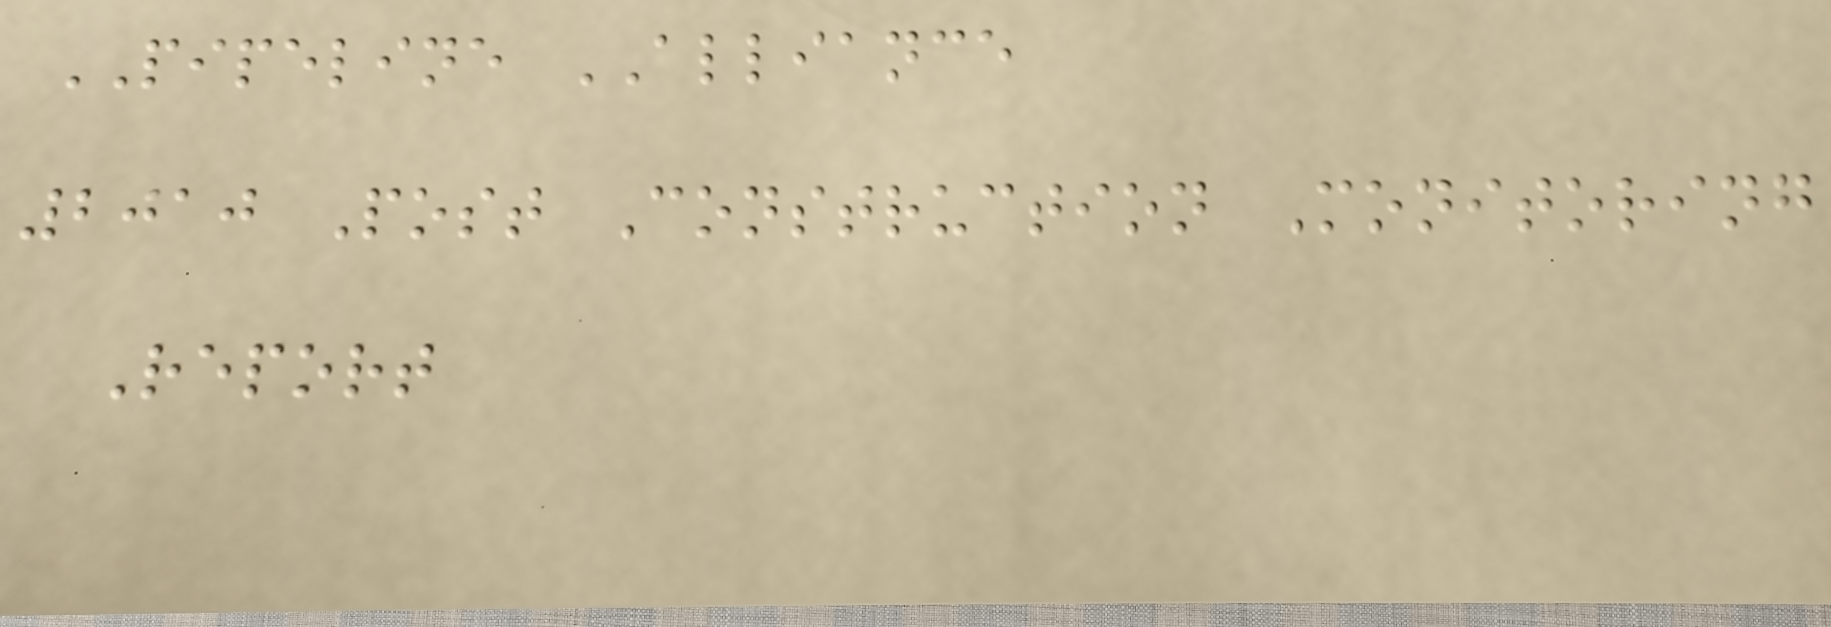PIPELINE ALLIANCE
2010 Post Construction Monitoring
Report
